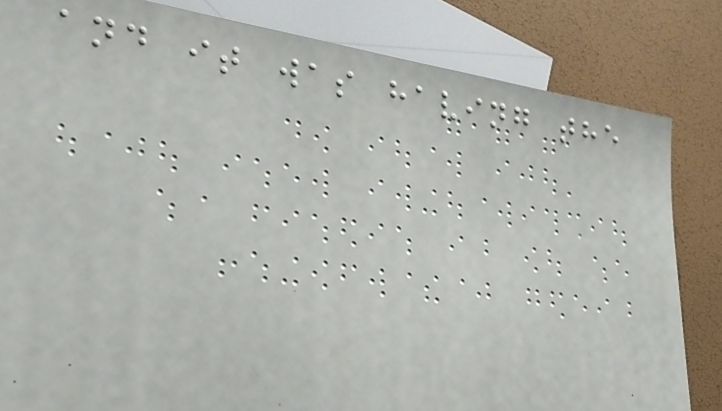and it was having the
